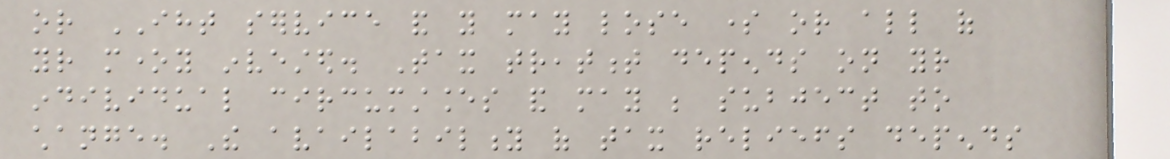or IHT service and you may lose some or all of
your money invested. Tax treatment depends on your
individual circumstances and may be subject to
change. The availability of tax reliefs depends
